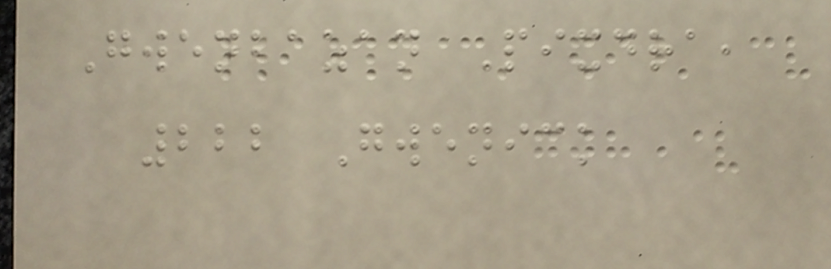Gwenbazan Pixdra,
222 Gwenick
